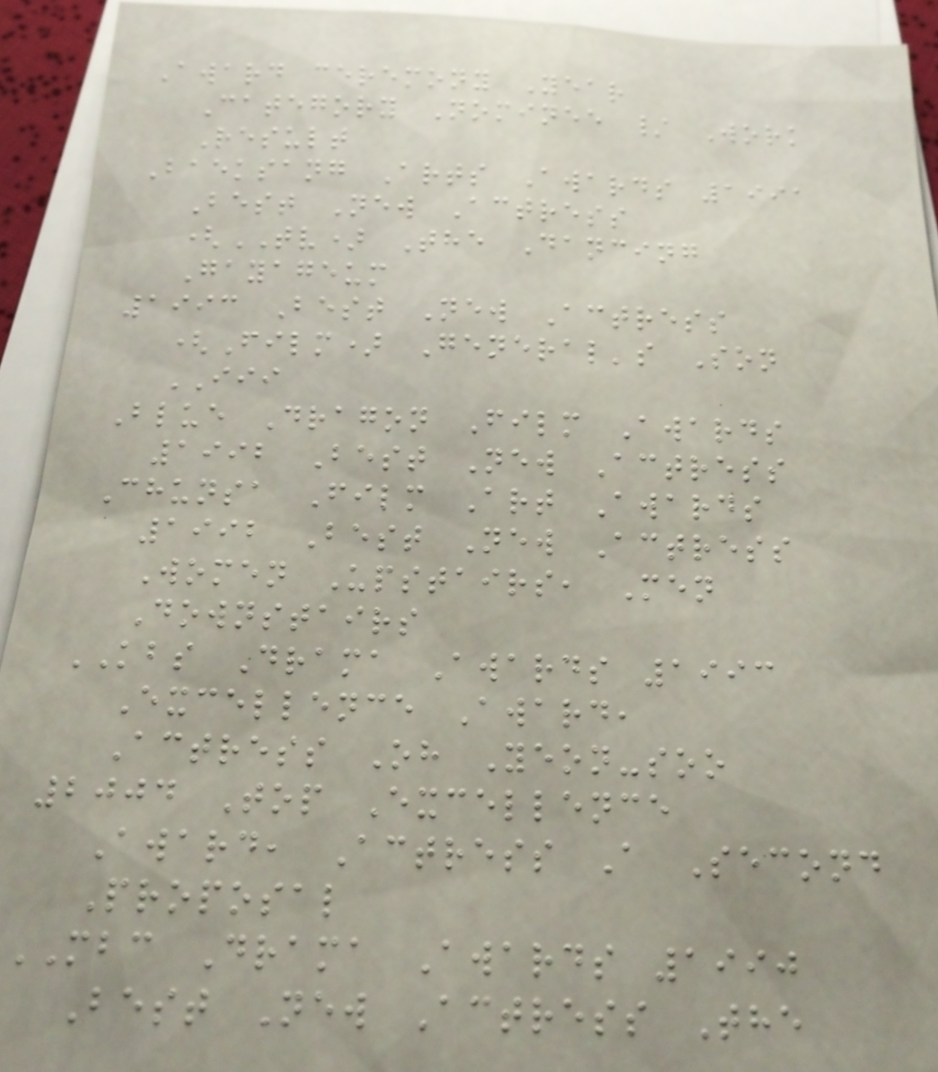Award ceremony Year
Category Nominee / Work
Result
Baeksang Arts Awards 1991
Best New Actress
(TV) The Dancing
Gayageum
1993 Best New Actress
(Film) General's Son
III
Blue Dragon Film Awards
1992 Best New Actress
Chunsa Film Art Awards
1992 Best New Actress
Women Upstairs, Men
Downstairs
KBS Drama Awards 1993
Excellence Award,
Actress Oh Yeon-soo
2004 Top Excellence
Award, Actress A Second
Proposal
MBC Drama Awards 1990
Best New Actress The
